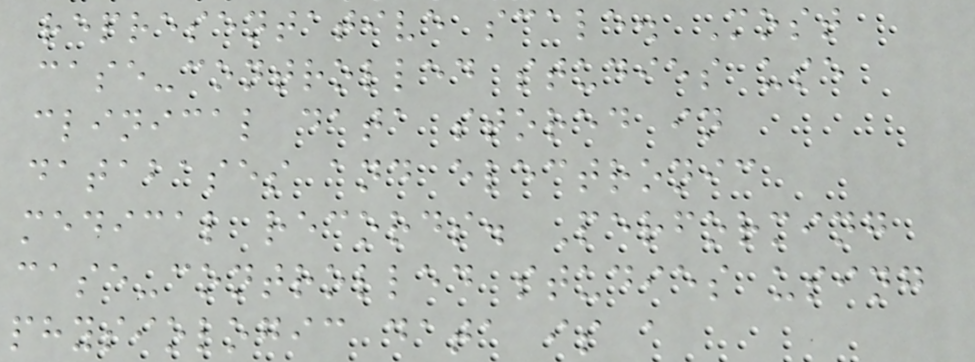representative scale. Most
case-controlled studies use
clinical data stored in
databases and electronic
medical records. Performing
case-controlled studies using
physiologic data is a
